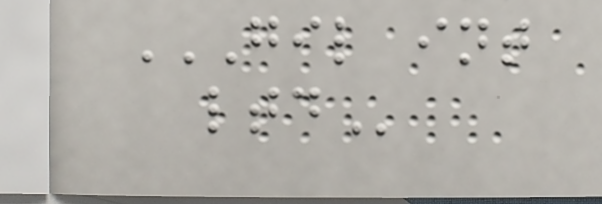GIL INT
LTD
